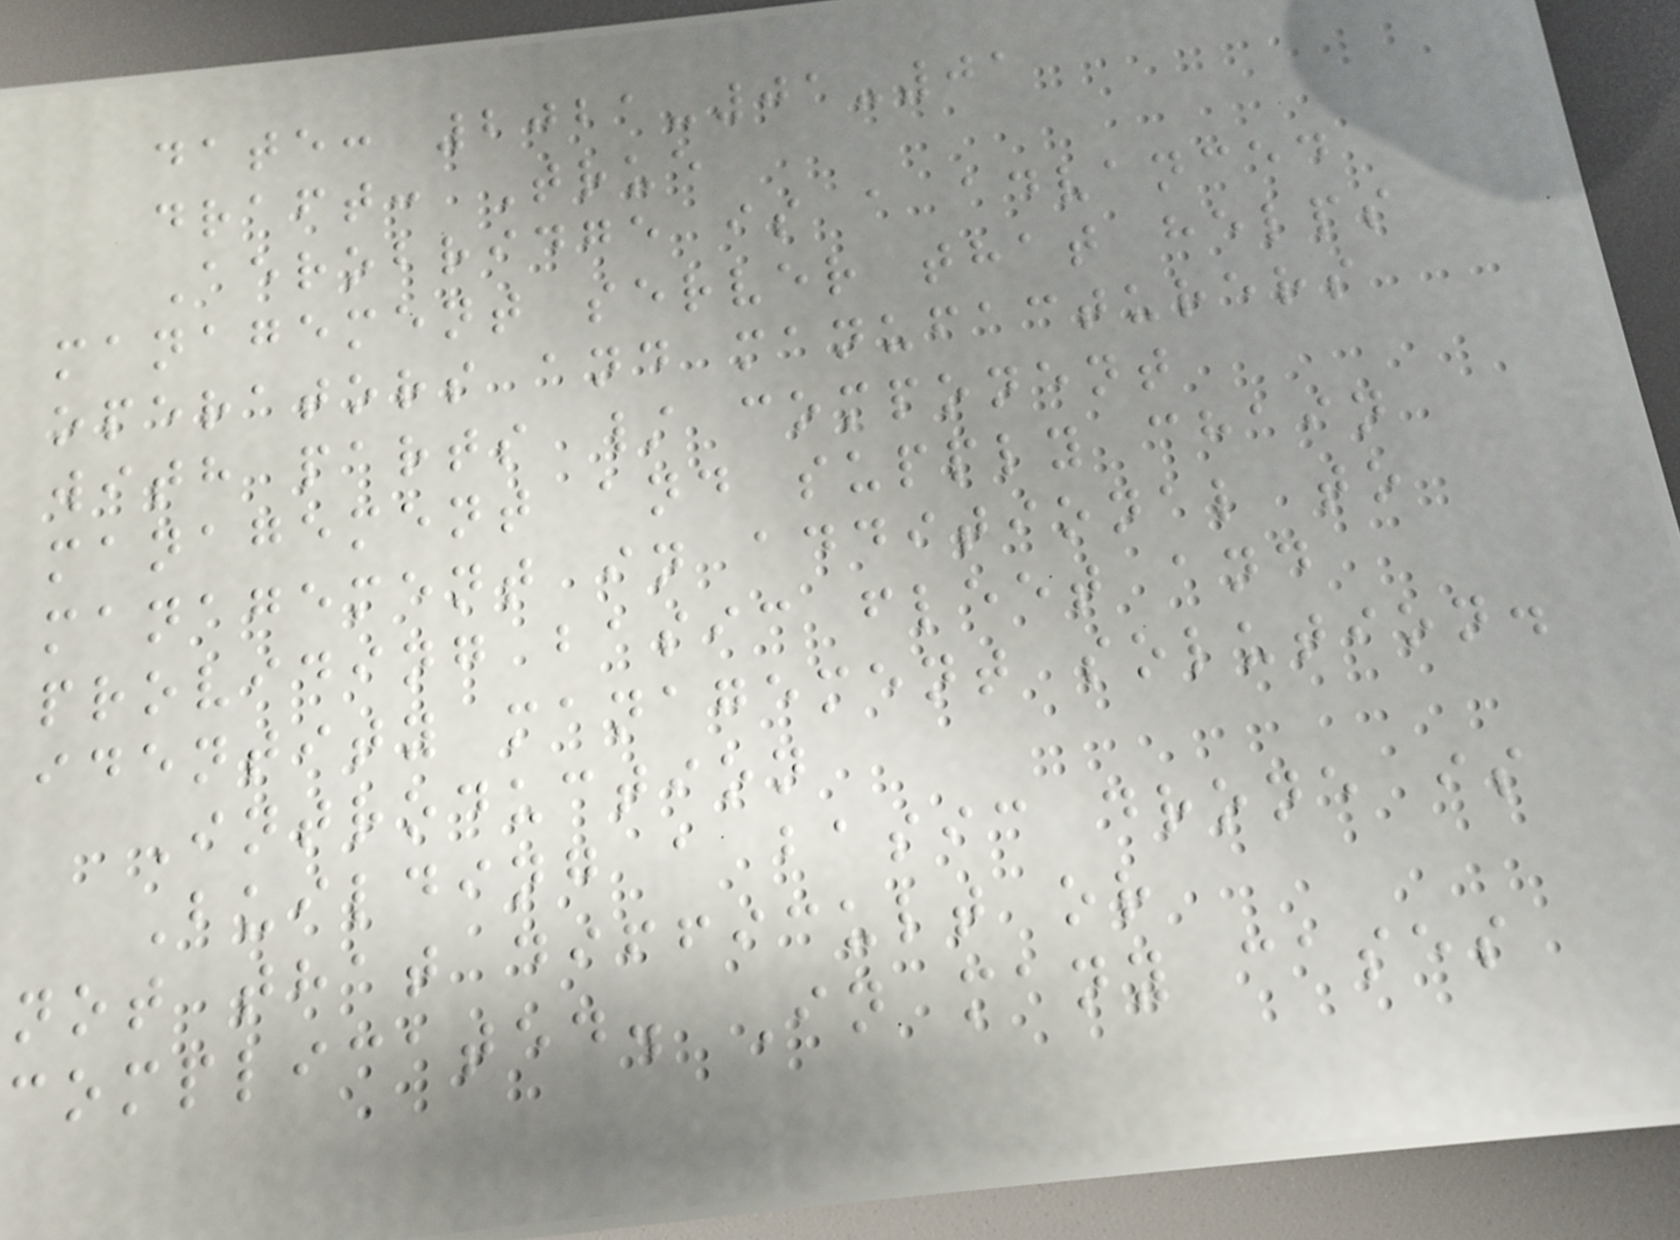date: 2021-01-01
draft: True
Aerobridge is a advanced
management server that helps
operators and manufacturers
with parts / component
management and supply chain
management in additional to
providing basic fleet and
identity management solution.
Introduction
Building a basic drone is
not that difficult or
complicated. In many cases
